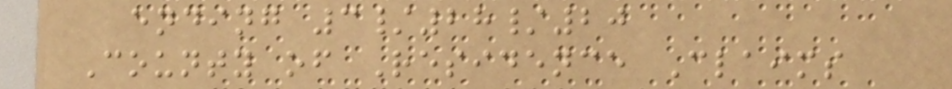ending 3/28/20
County of Residence Claims
